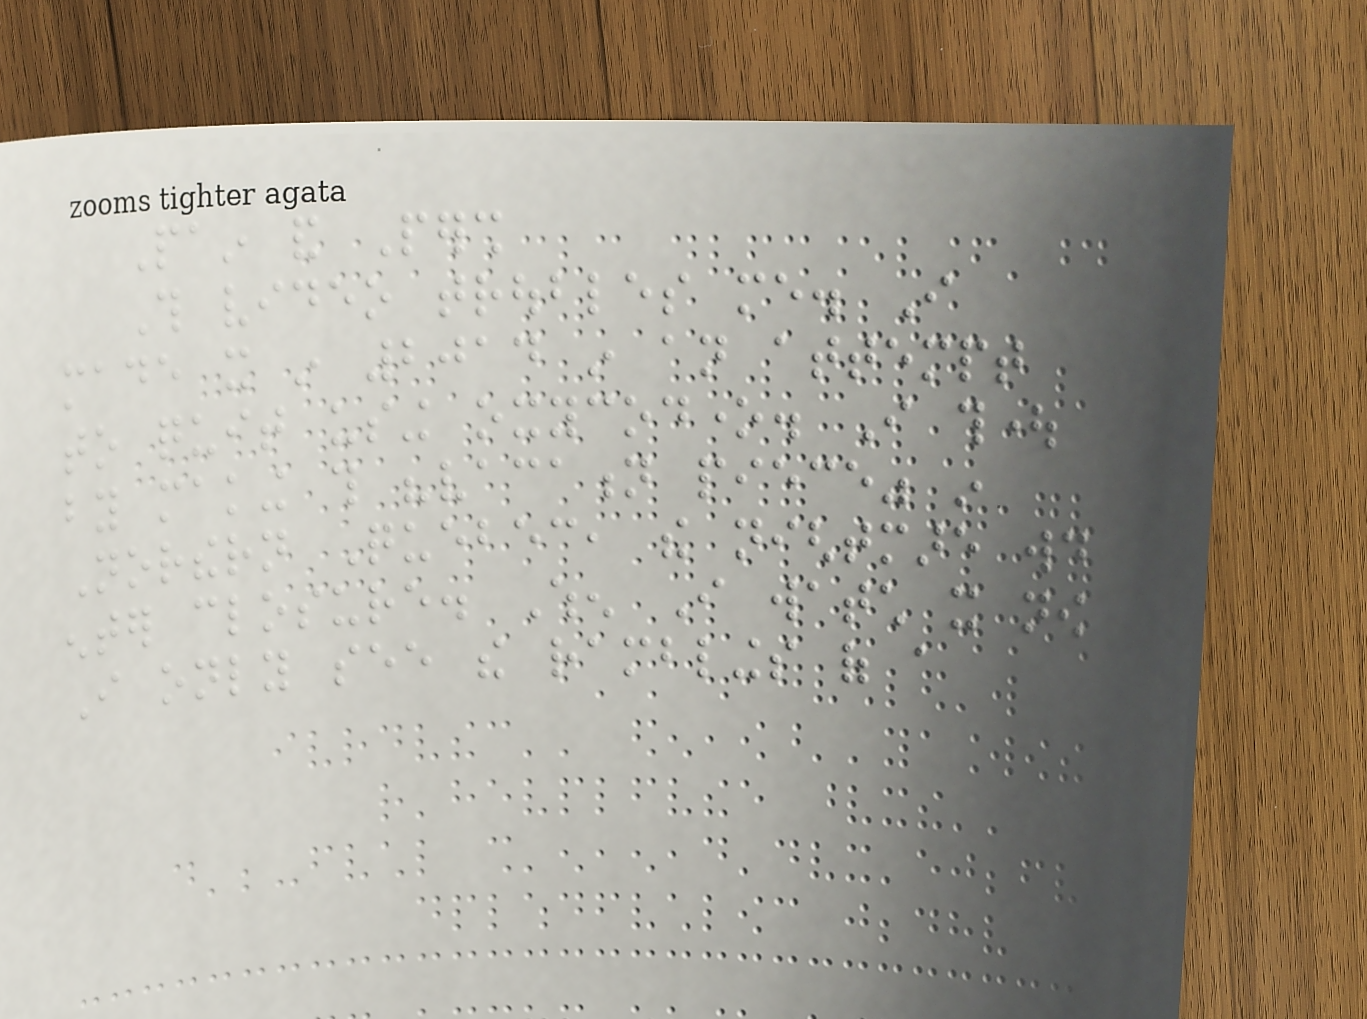Pain and Persh
This video troubles me. I
made it in 2014 in an attempt
to quit using oxycodone. I thought
by making this "vacation piece" in
Northern Quebec, the nightmare would
enter closure. When I watch it now
I only see the ramblings of a
